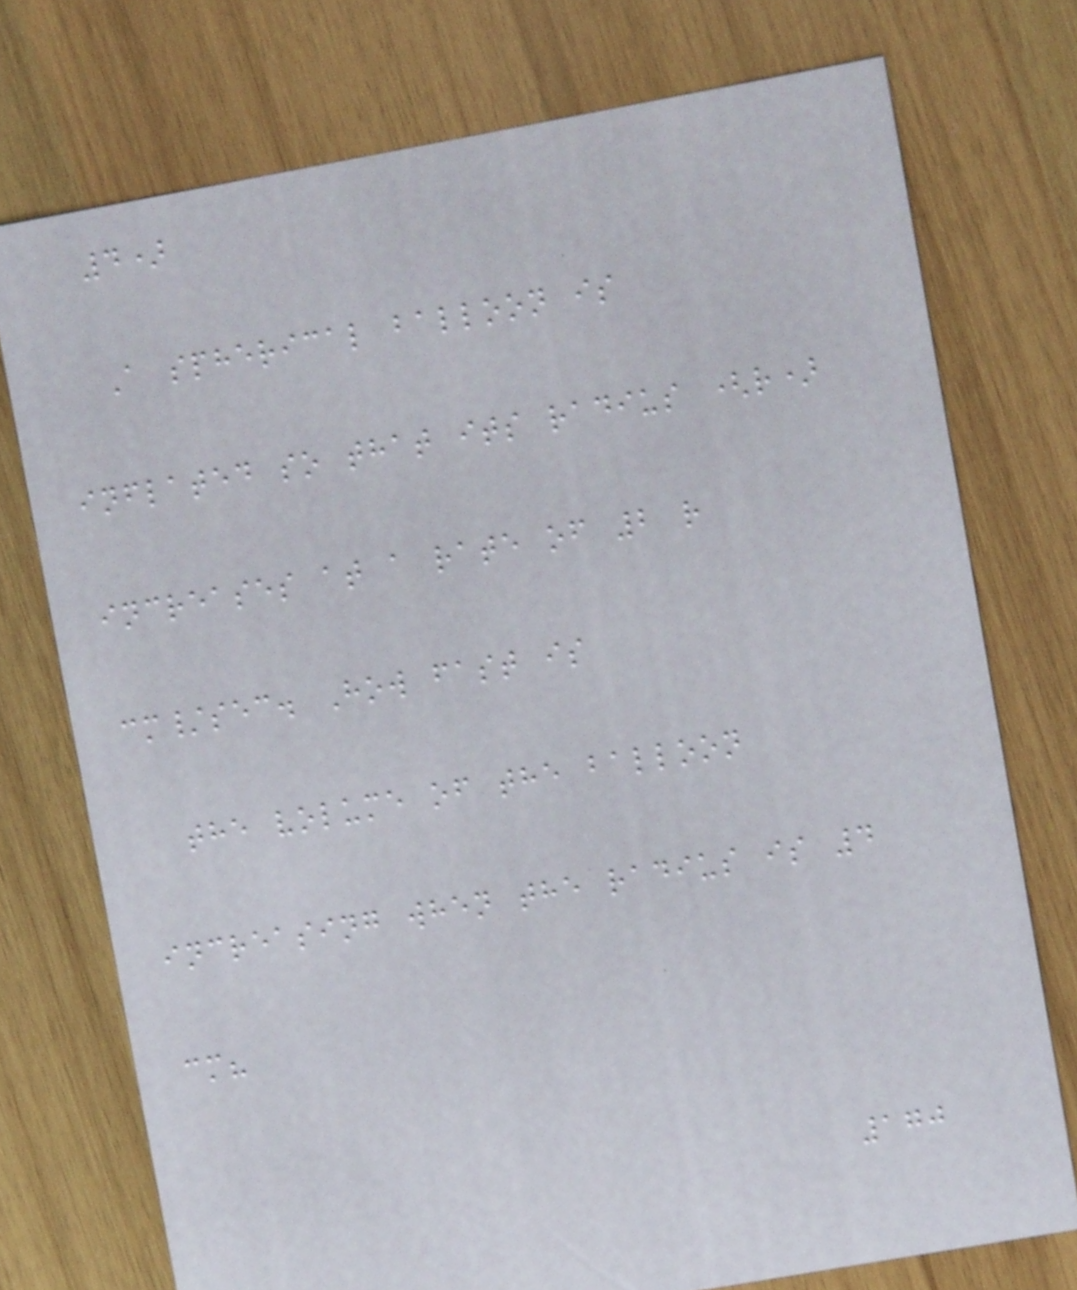4)
A spherical balloon is
inflated so that its radius (r)
increases at a rate of 2 r
cm/sec. How fast is
the volume of the balloon
increasing when the radius is 4
cm?
170
